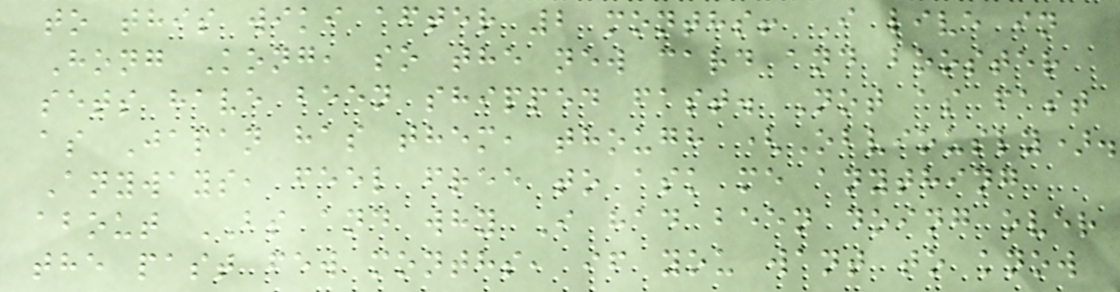to this wiki after 2 months! I live in
Hong Kong, so the new card and booster
sets have been shipped fast. Not as fast
as Japan has them, though (Obviously).
Anyways, feel free to ask me anything
about BS and why I had been doing over
the past few months, if you want to know
